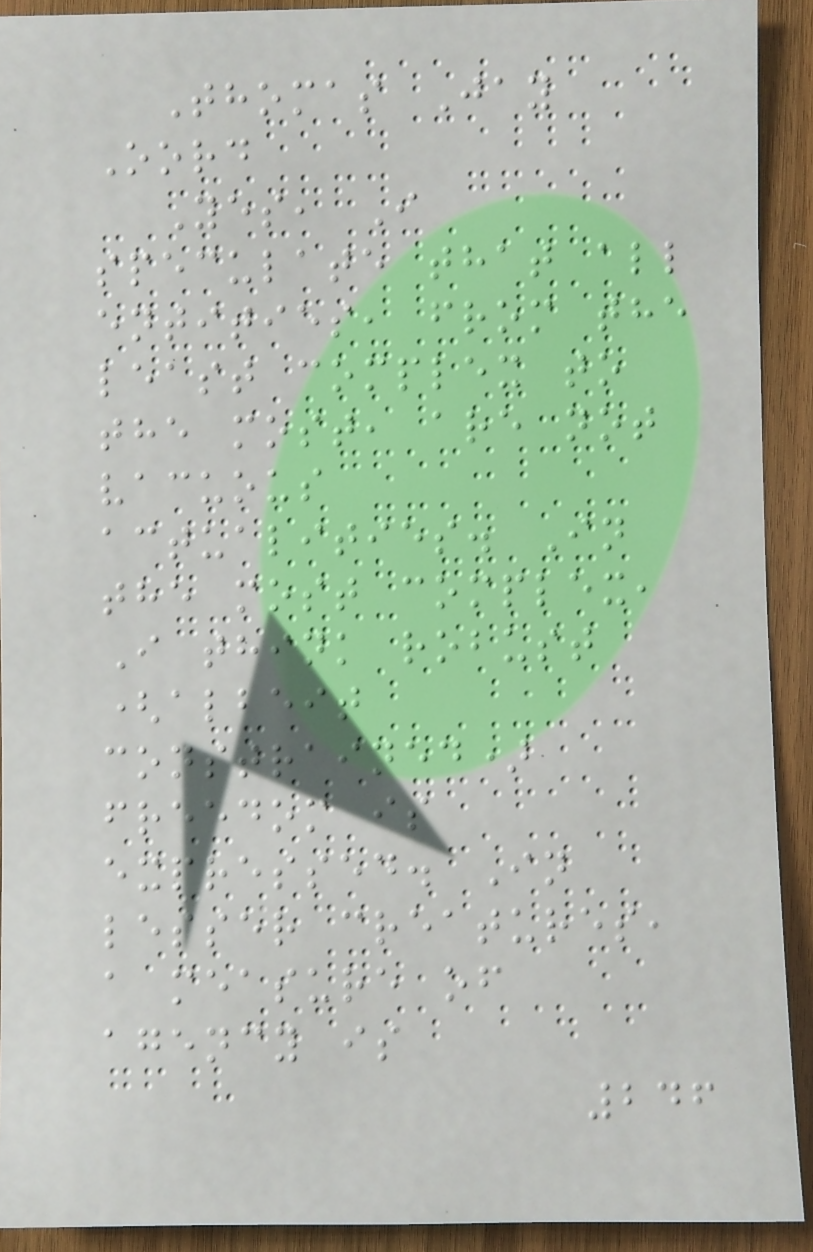Thomas Jay
Oord
Yes, I
speculate that all
entities, from the
least complex to
the most, are not
vacuous
actualities. In
the most complex,
I think robust
(albeit
constrained)
freedom is
expressed. In
lesser creatures,
a measure of
agency is
246
